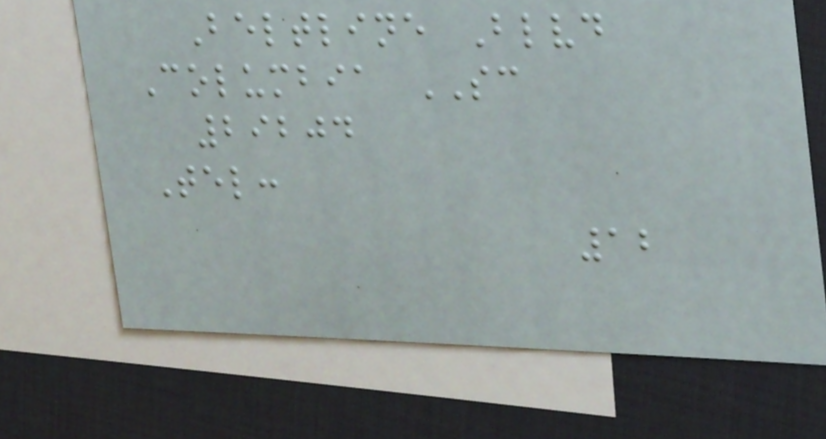Beltline Blvd
Columbia SC
29204
Tel:
12
